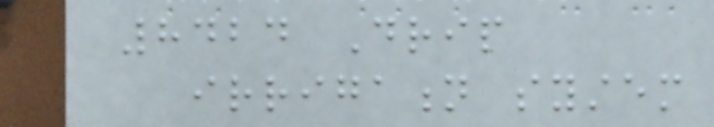8424 Drip
irrigation system
